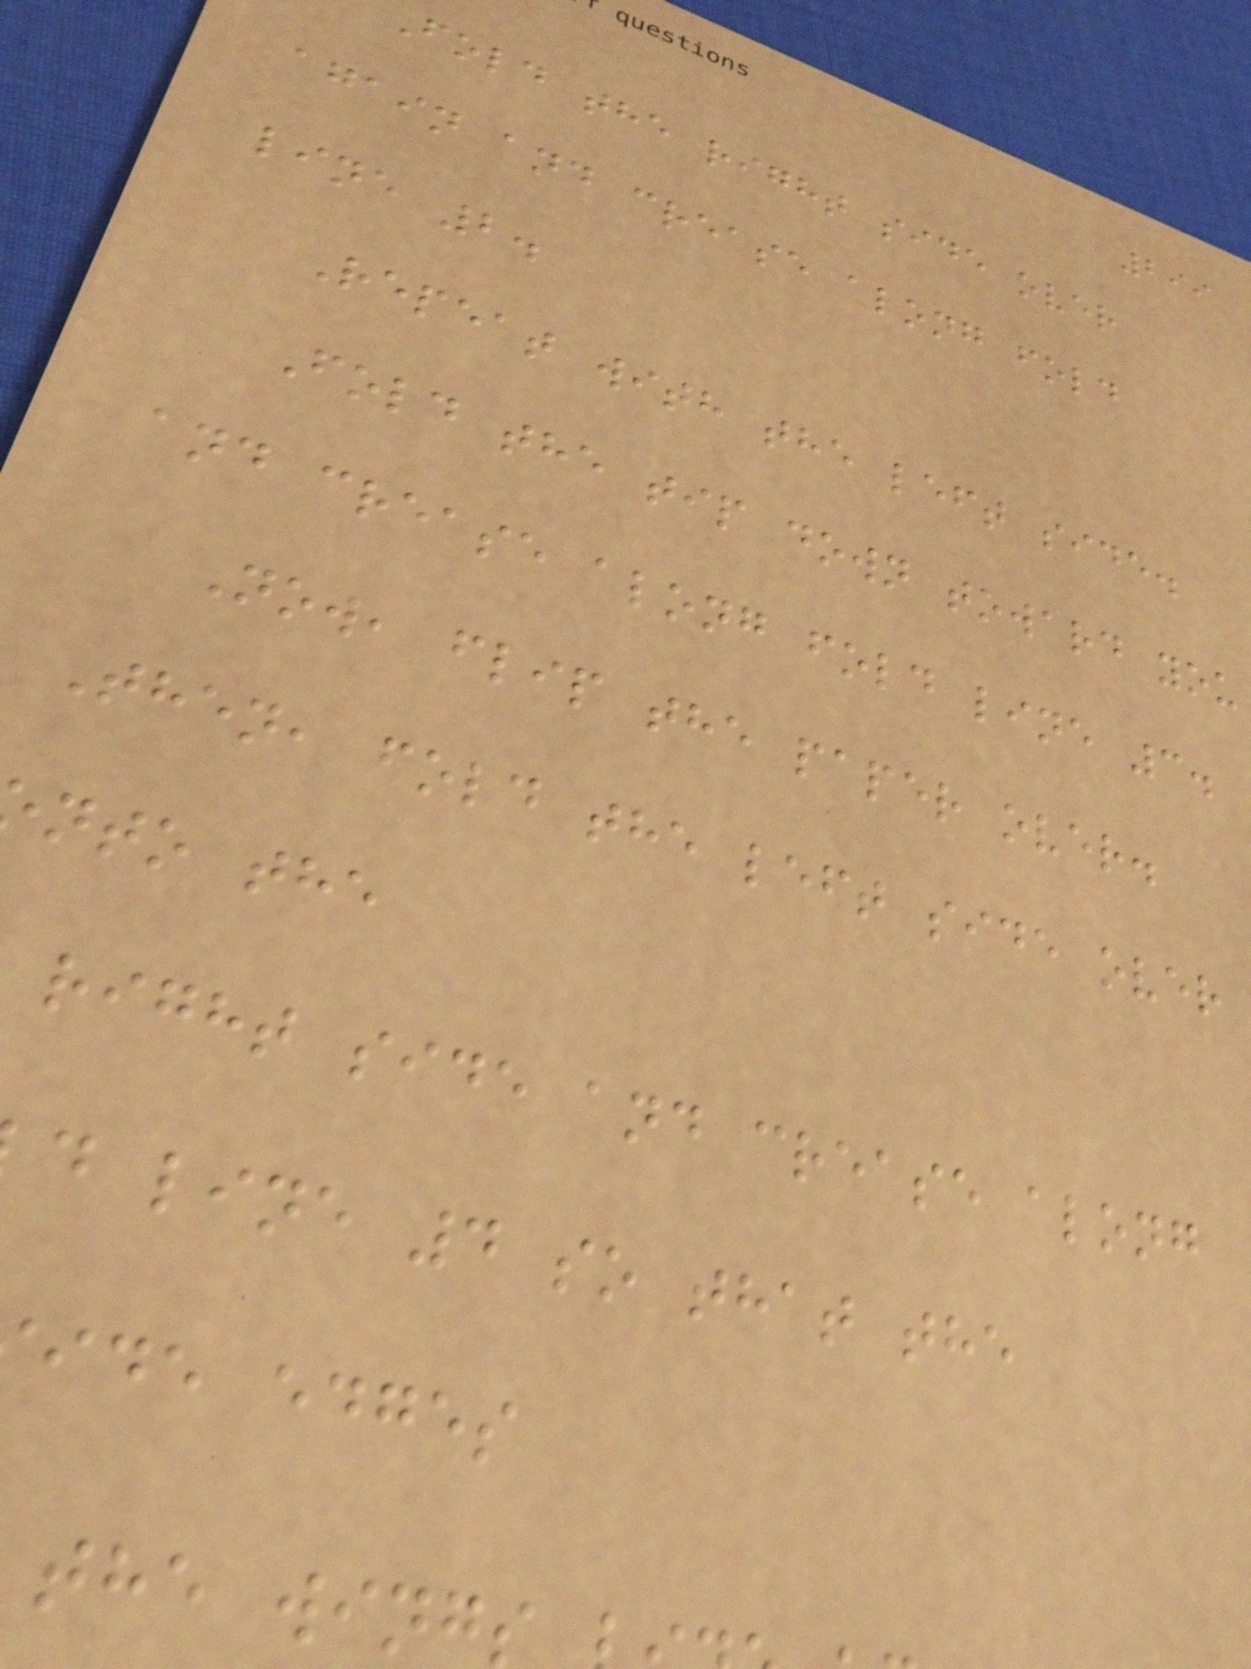299
Fold the right side over
again and crease along fold
line 2.
Repeat with the left side.
Fold the tip down toward you
and crease along fold line 3.
Now, flip the paper over.
Then, fold the left side over
nto the
right side and crease along
d line 4 so that the
ide edges
the wing
